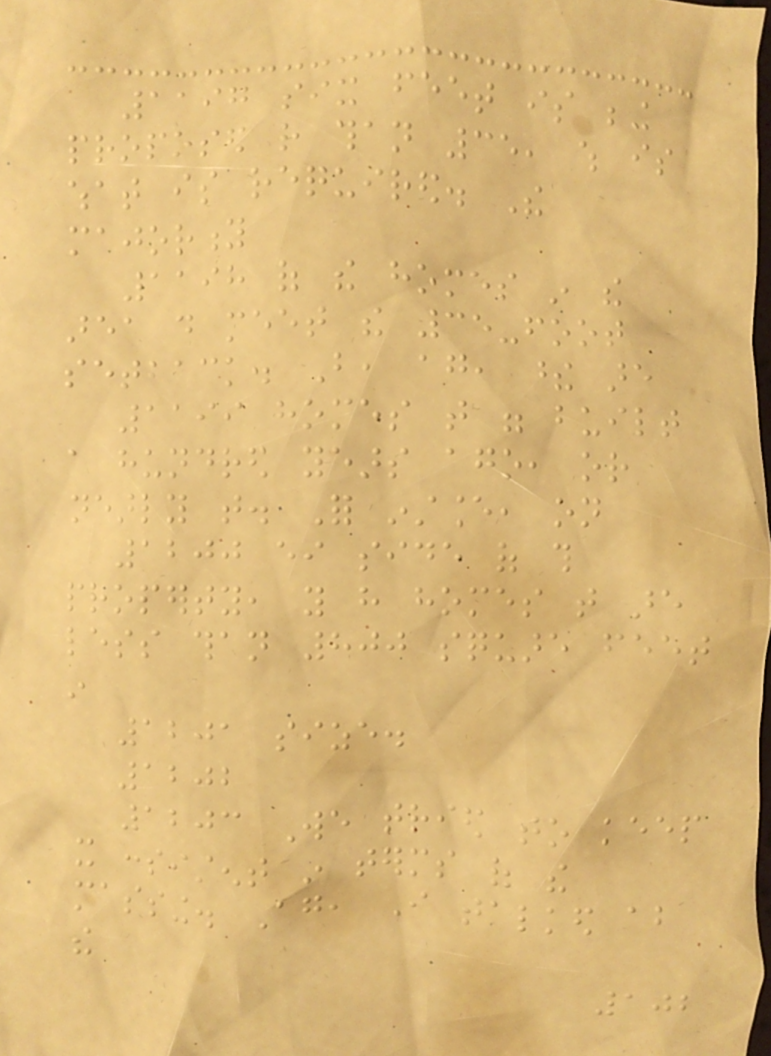1197 six feet is being
proposed rather than 35, which is
what is required. The
majority
1198 of the homes in the
area do meet the 35-foot
setback. But, again, these are
1199 homes that were built
a hundred years ago, or
nearly that. For instance, on
1200 either side of this
property, you have homes that are
less than 800 square feet
in
1201 size.
1202
1203 We tried to keep
it consistent in terms of the
massing. Again, I talked about
the
102
